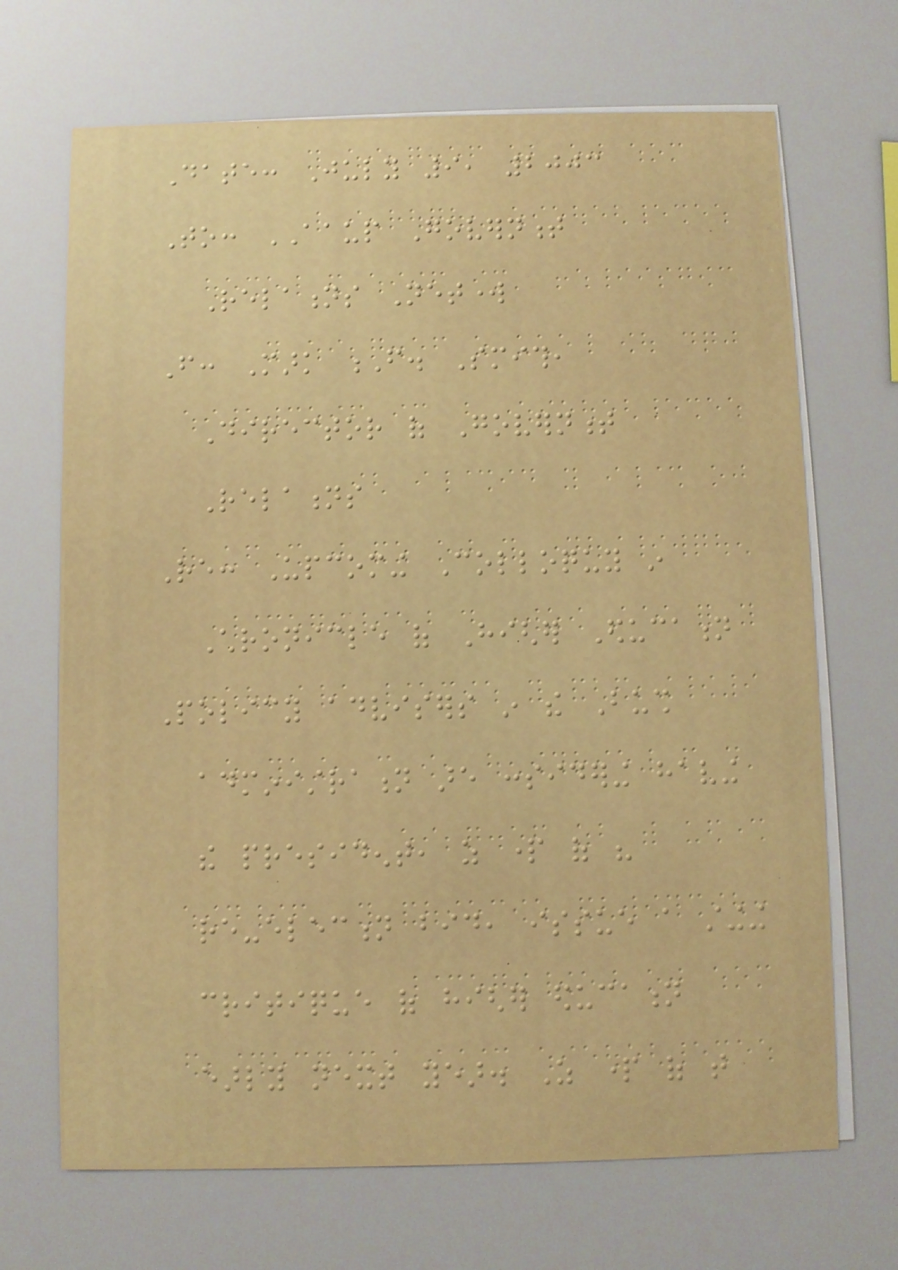Date: July 9, 2003
To: AAUP Government
Relations Network
From: Mark F. Smith,
Director of Government
Relations
Re: Upcoming Colloquy in
Chronicle of Higher Education
Policy advisers in the Bush
administration are considering having
the president, as part of his
re-election bid, issue a stinging
critique of higher education
early next year. As part of that
